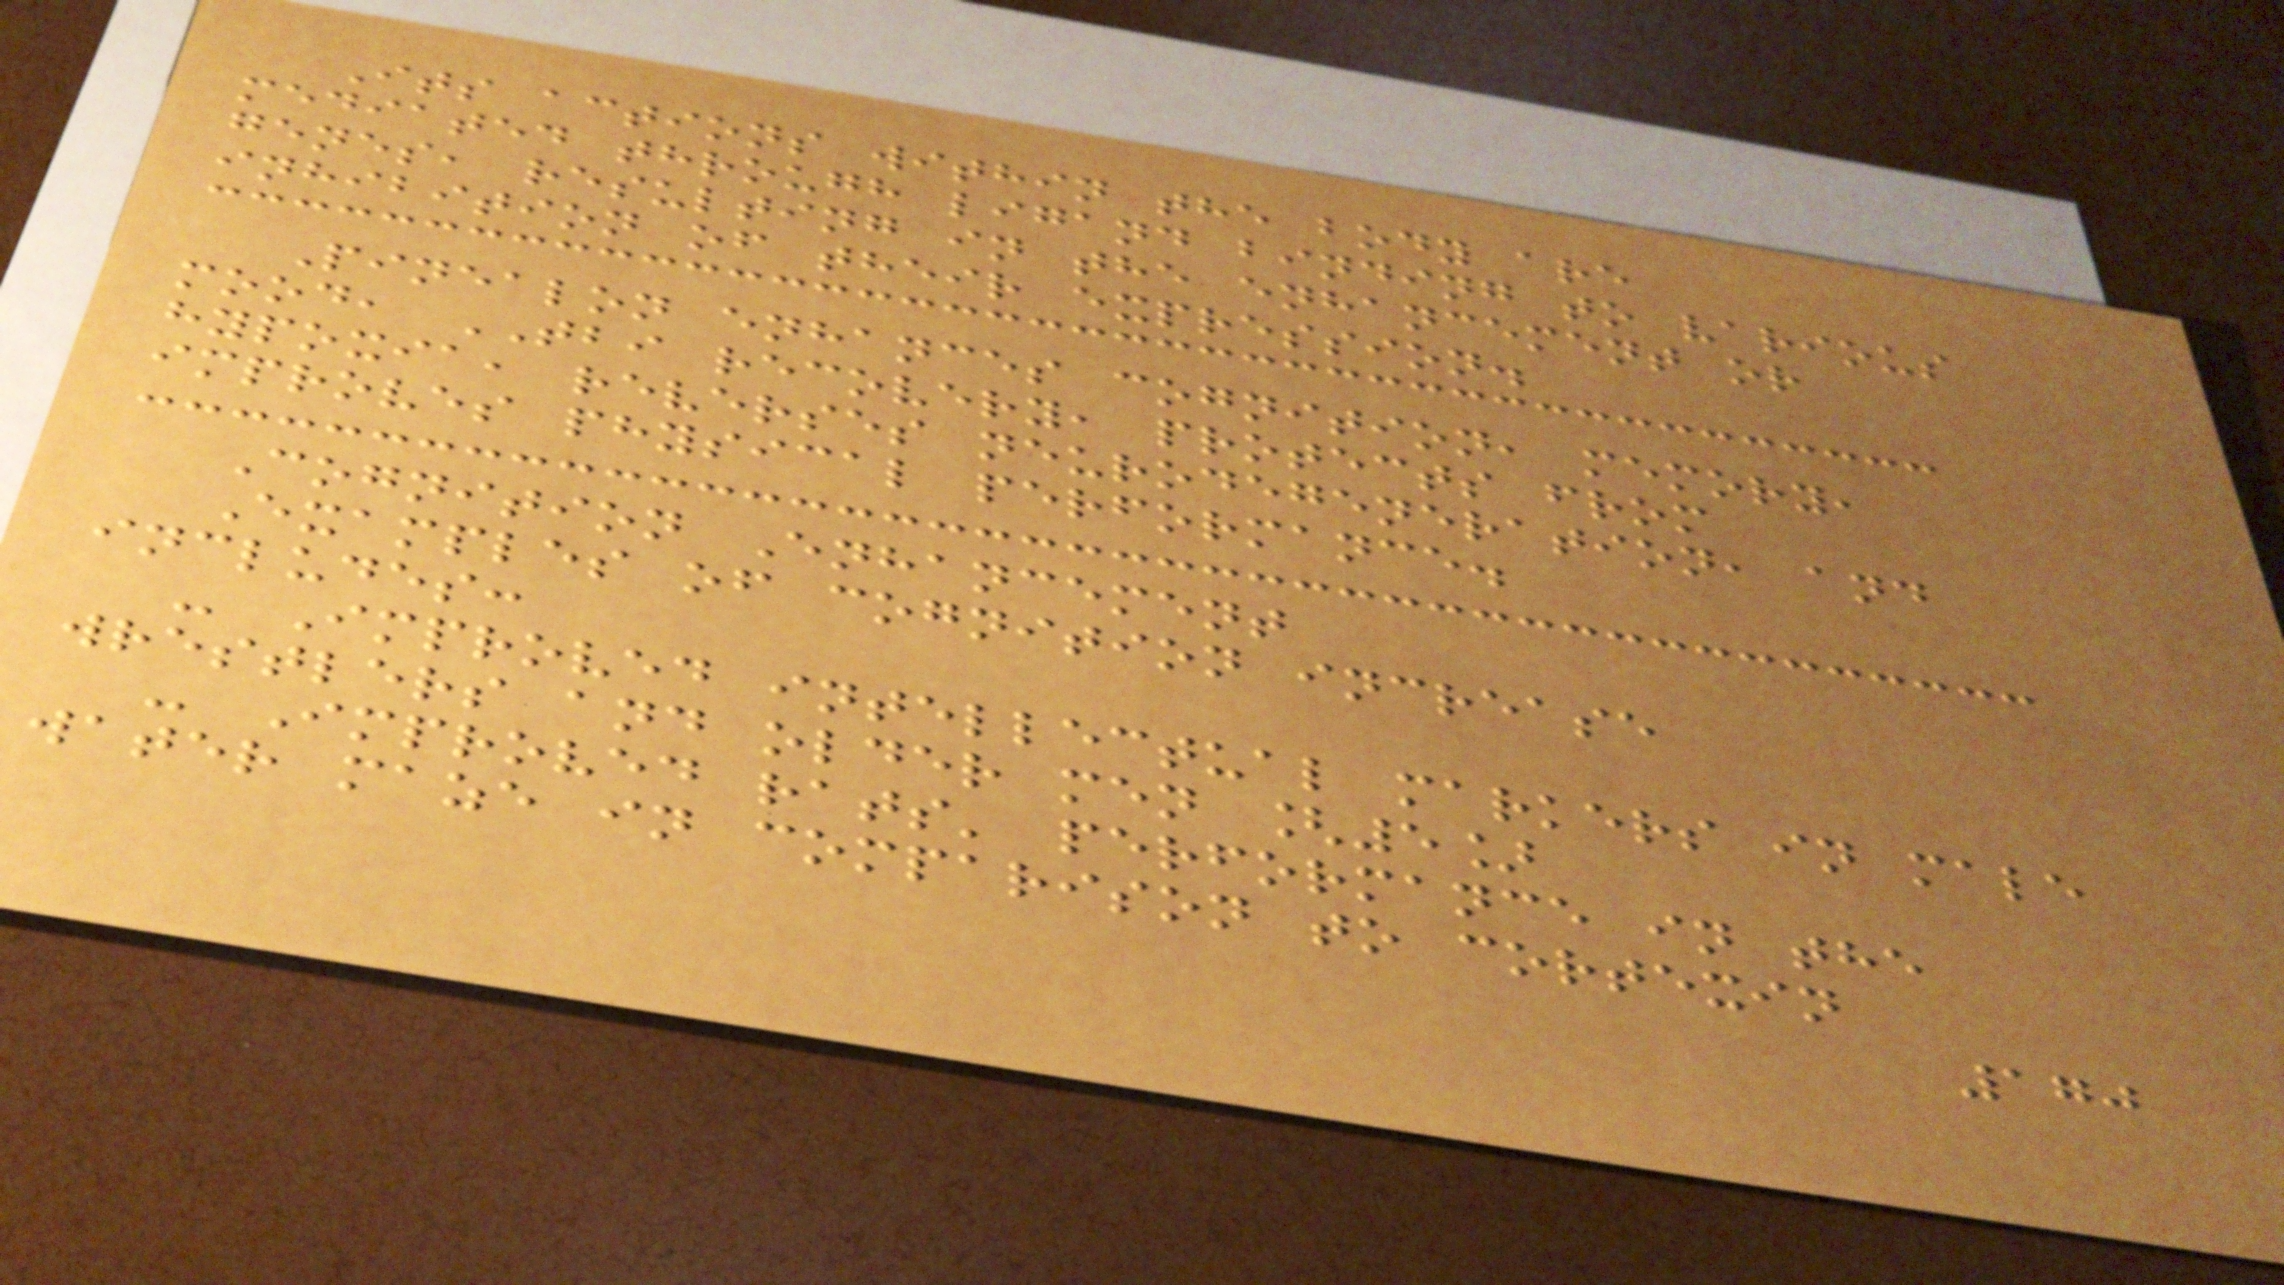Its actions within the body are
mediated through ligand binding to various
genes, resulting in the enhancement or
inhibition of their expression.
Pinealon enhances cognition, memory,
mood, TBI recovery, protects from
hypoxia, reverses neurodegeneration, and
improves physical performance.
Cognition Enhancement
Examples of cognition increase
includes:
- Improved intellectual markers in male
wrestlers and older men [5]
- Improved rats' performance in the
water maze in comparison to cortexin
170
